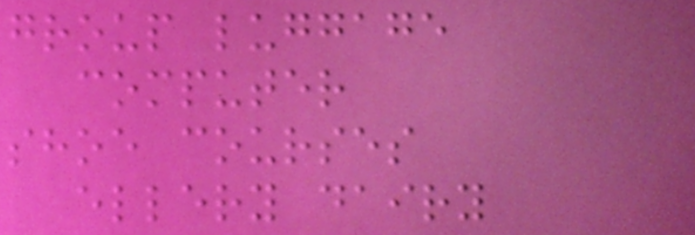group luggage
computer
shoe courses
ellery dairy
